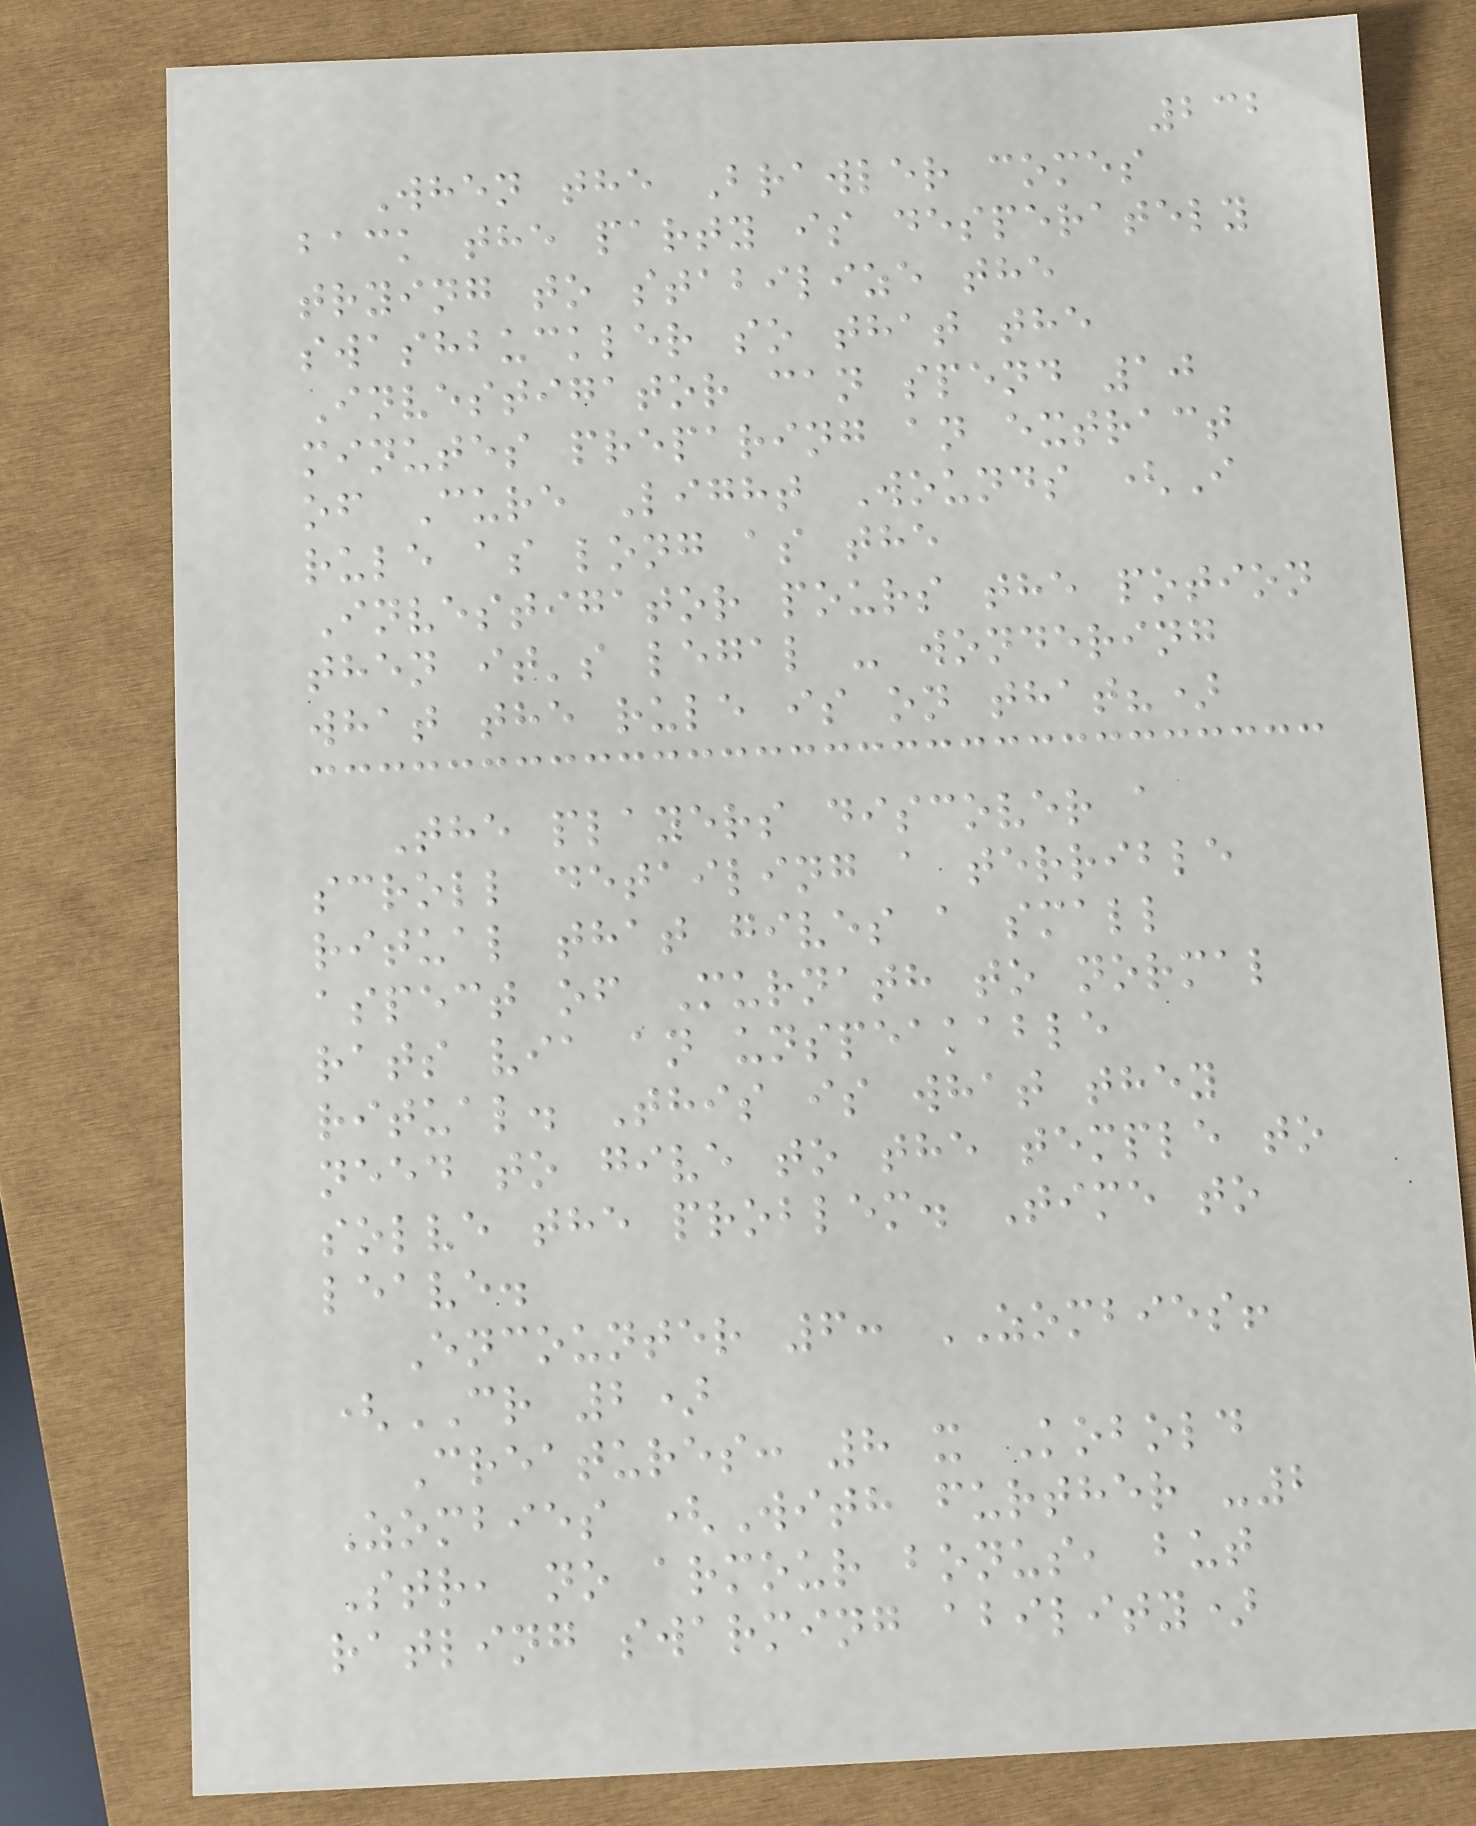232
When the Brawler comes
back the party is desperately
trying to stabilize the
swashbuckler so that the
Investigator can spend 10
minutes preparing an extract
of Cure Light Wounds (I
rule as long as the
Investigator pours the potion
then it's legal - wondering
what the rule is on that?)
The players discover a
scroll detailing a terrible
ritual that gives a small
aspect of Murnath to normal
rats via an unspeakable
ritual. This is what they
need to give to the temple to
solve the problem. Time to
leave.
Encounter 6: ZOMBIES!
(CR 2)
Creatures: 8 x Kobold
Zombies (With further -2
Str, no armour bonus, but
ratling swarming ability)
